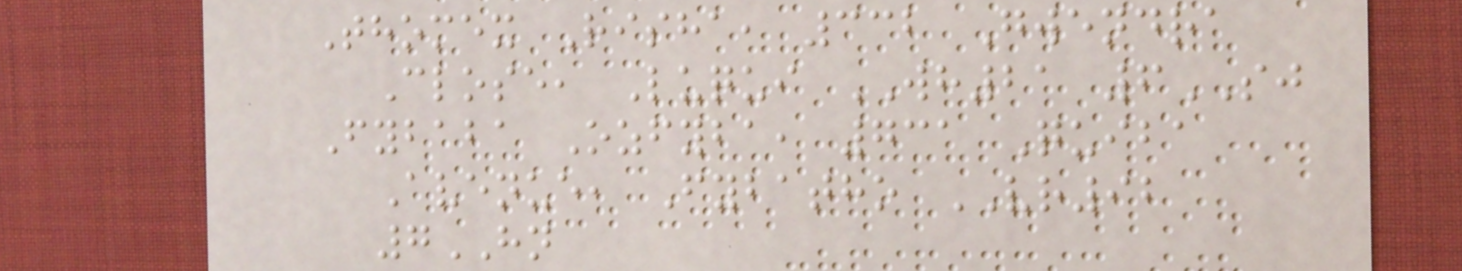Thomex Risha, 332 Gwendra
Close, Luqui WH21 6SJ
Fybaba Ozfyba, 731 Quiba
Avenue, Fybatho VR92
7HN
